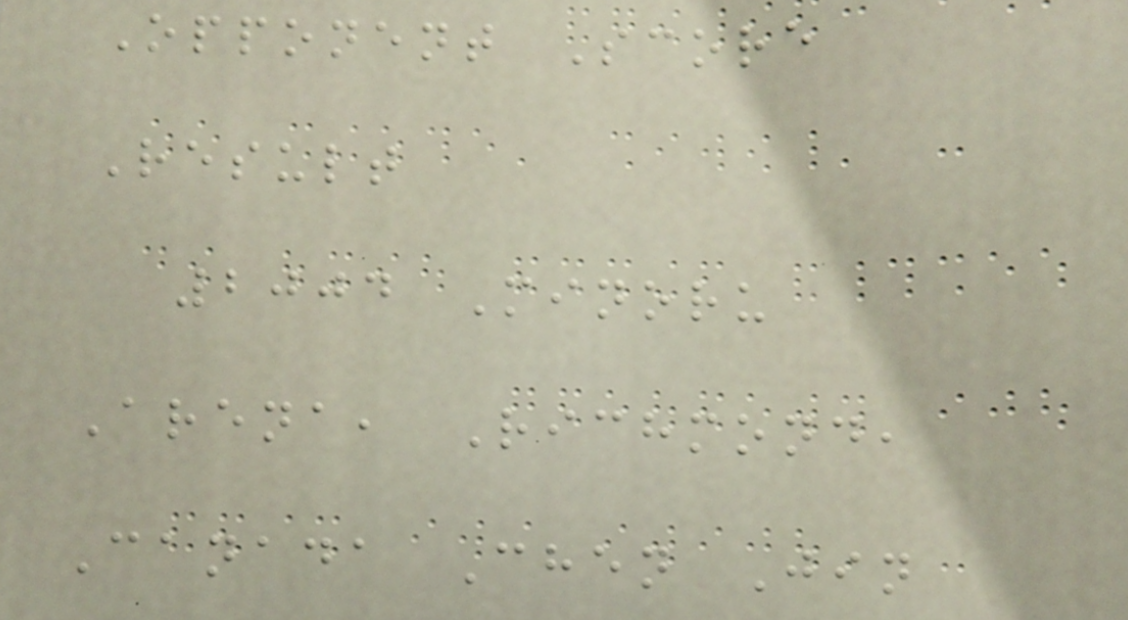Opponent Score
Result
2004 Minoru
Arena, Richmond,
Canada Chen Jin
